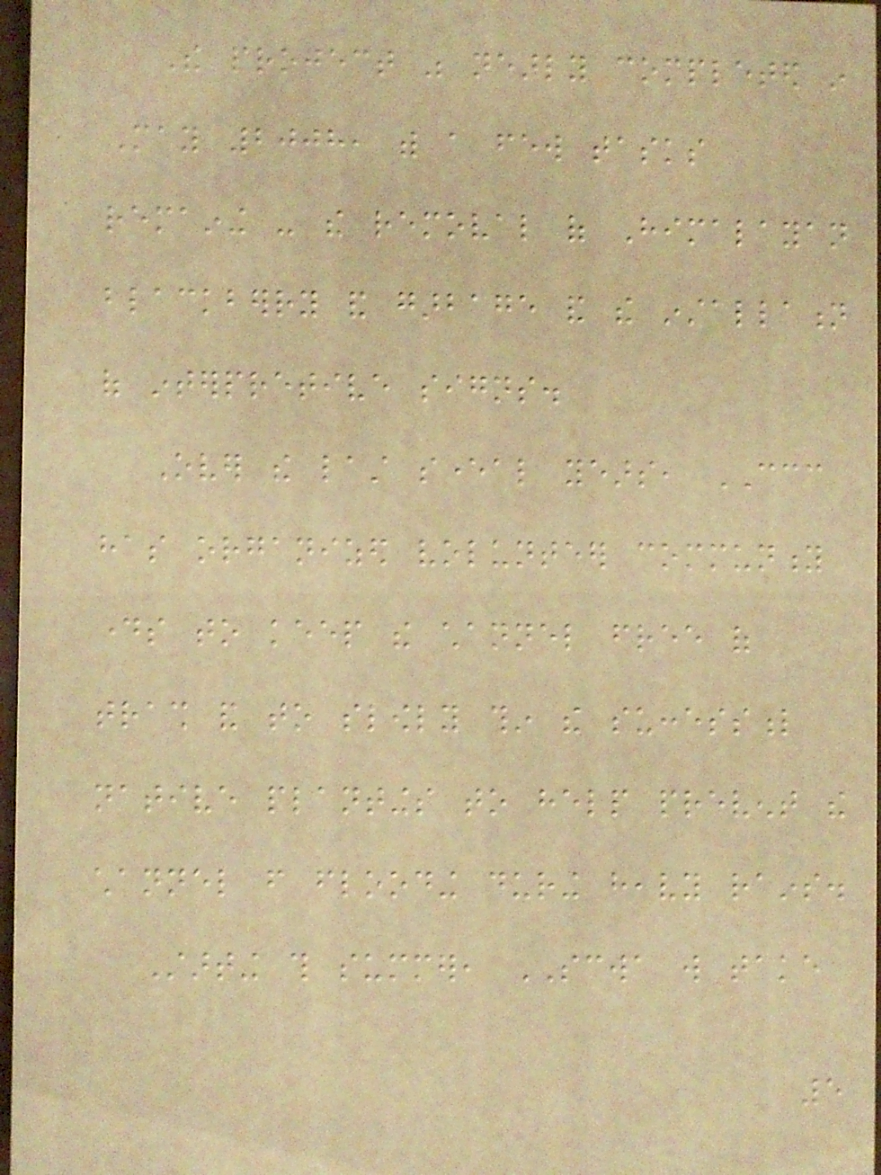The project was nearly completed in
May 2008, with a few tasks
remaining - the removal of Himalayan
blackberry and garbage and the installation
of interpretive signs.
Over the last several years, CCC
has organized volunteer community
days to keep the channel free of
trash and to slowly thin the successful
native plantings to help prevent the
channel from flooding during heavy rains.
Starting this summer, SCWA will take
5
